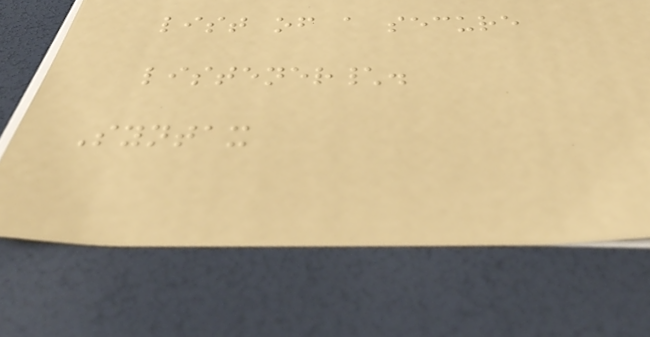list of a secure
listener\.
Syntax
